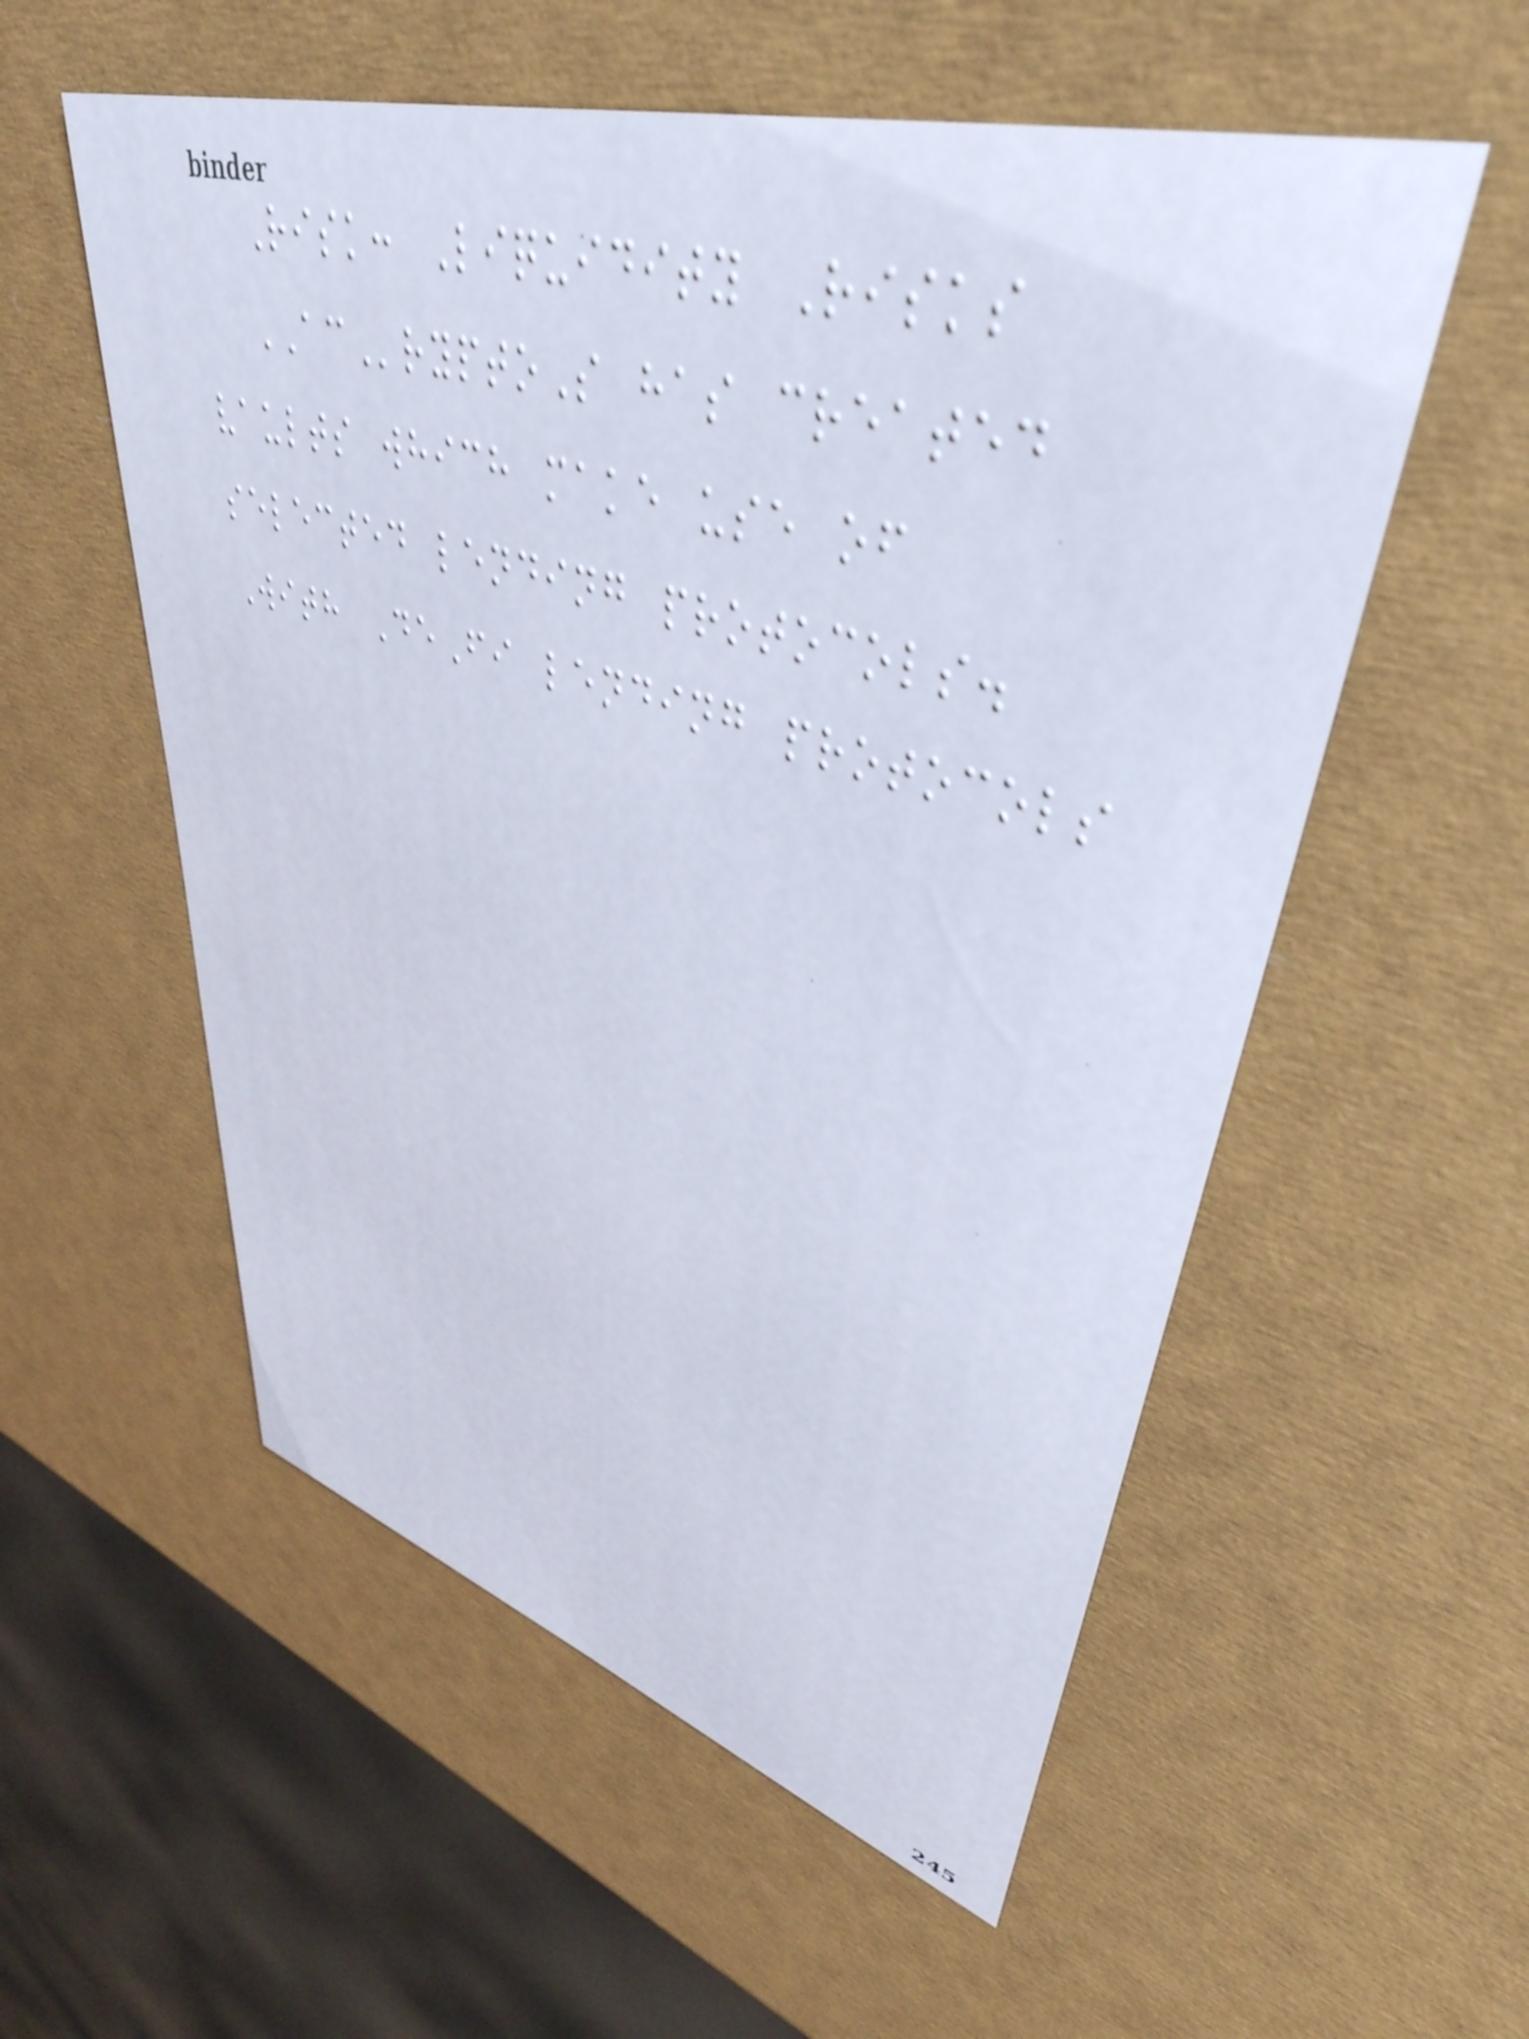Risk: Liquidity Risks
ACryptoS has created
vaults which make use of
selected lending protocols.
With DeFi lending protocols
